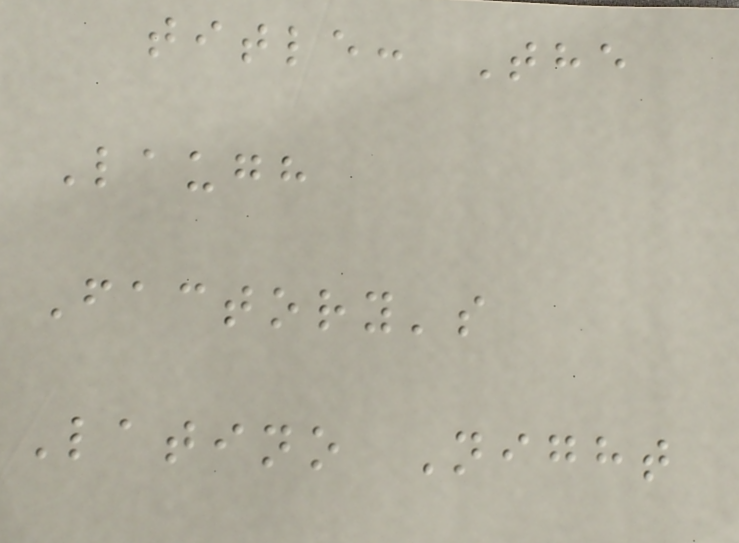title: The
Laugh
Factory's
Latino Night
